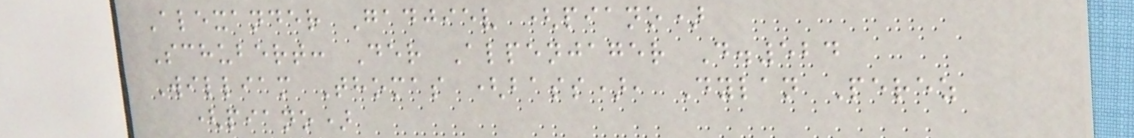Alexander Gadjiev (piano)
Schubert: Der Alpenjager D.524
William Thomas (bass), Dylan Perez
(piano)
